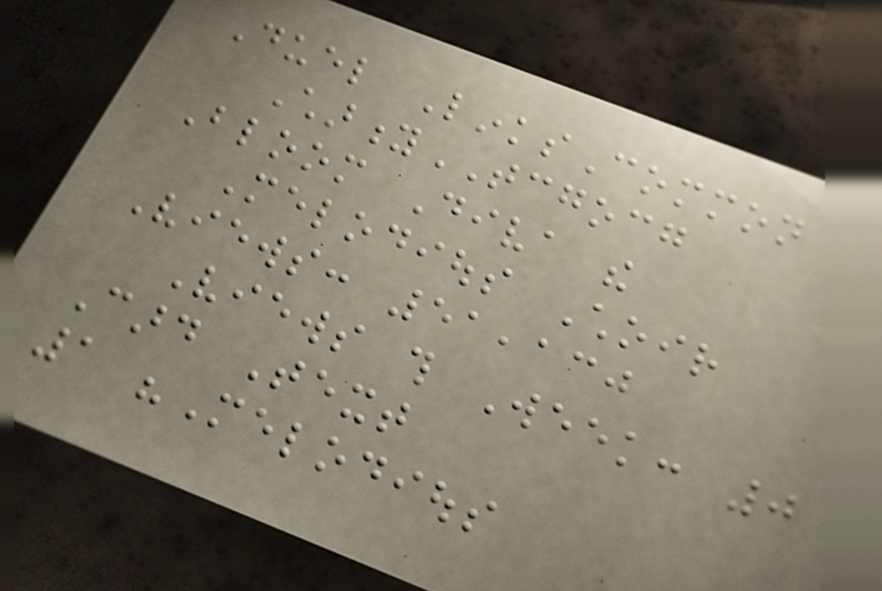Duel LinksCommon
CharityTCGOCG
Bloom Diva the
Melodious Choir
Views: 51,130
Views this Week: 0
Card Text
1 "Melodious
